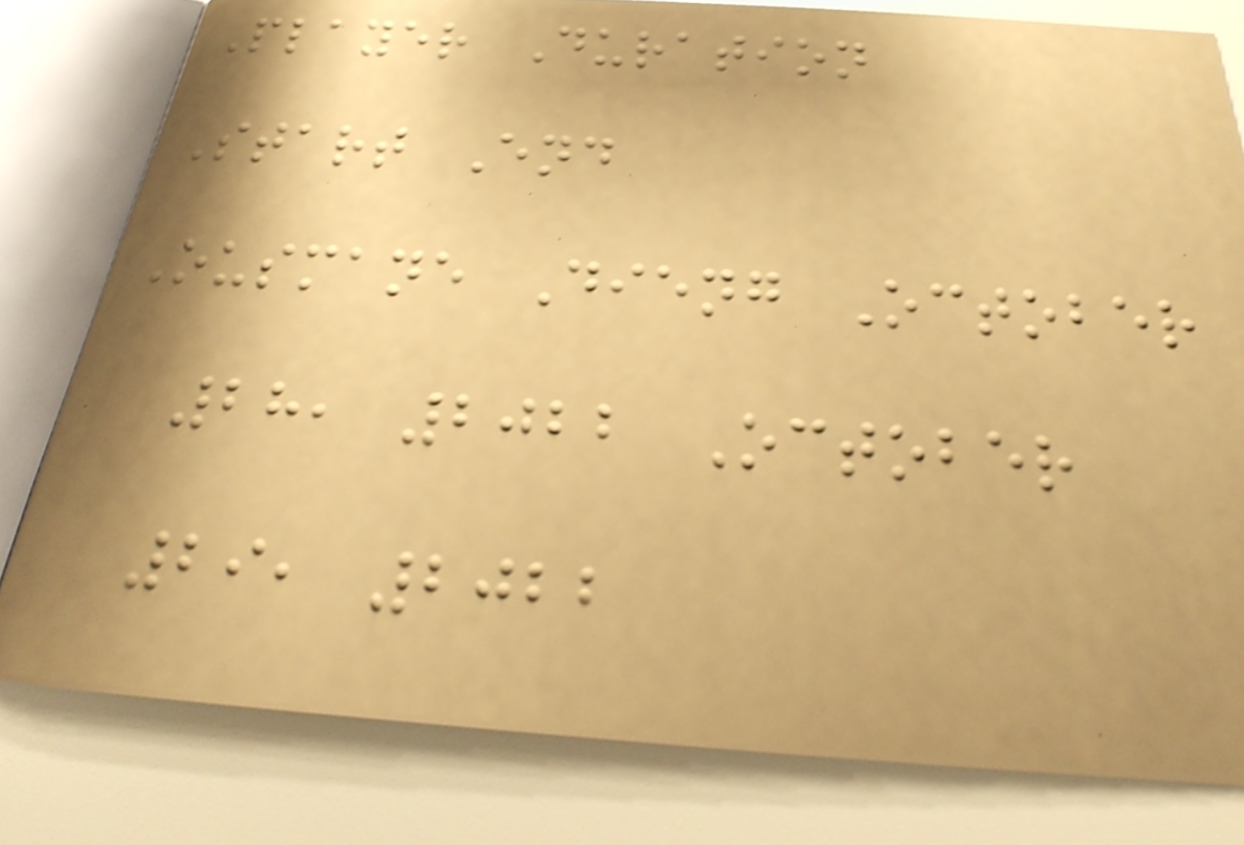Player Duration
Start End
Ousmane Dieng October
28, 2022 October
29, 2022
